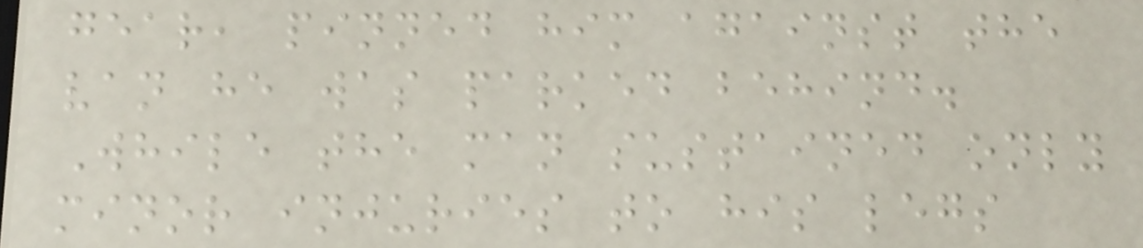gear, pinned him against the
van he was parked behind.
While the man sustained only
minor injuries to his legs
